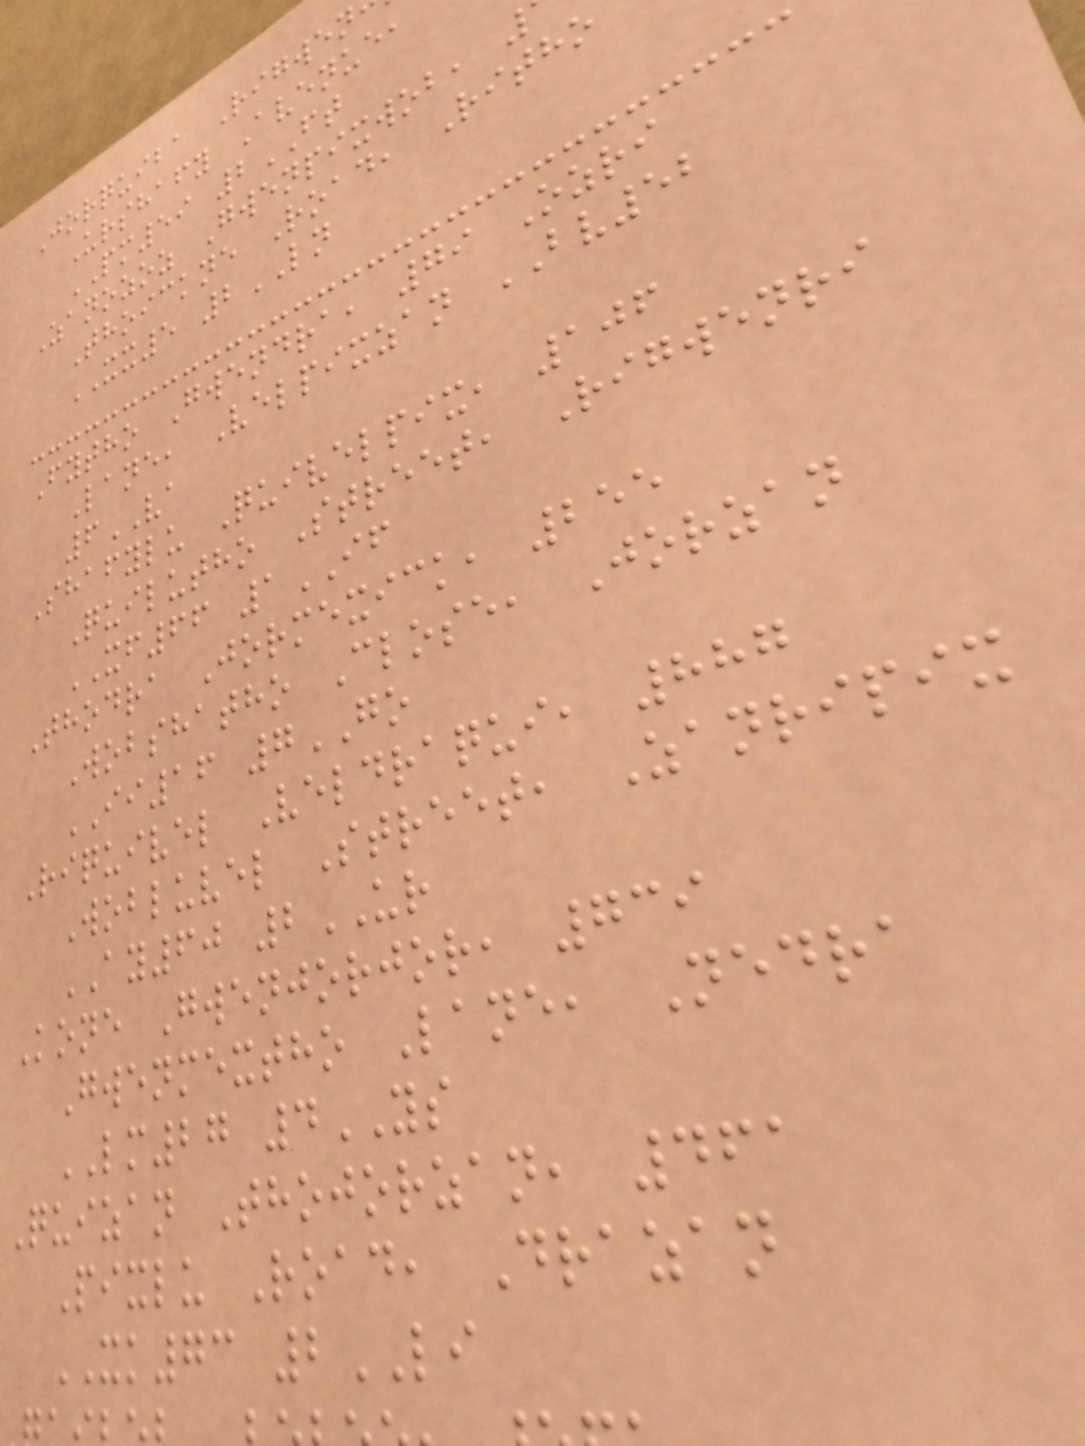Jorquiba Rigwen
Urshafy Avenue,
PM59 2FT
Zanozoz Gwenpixwob,
Thoickne Road, Ritho
XX5 2LN
Fytho Gwendra, 79 Ozri
Lane, Velpixzan BV52
6VA
Shafylu Quivelpix, 106
Quilutho Street, Rigwenri
XF66 1IF
Thodra Jormexick, 255
Wobshatho Close, Jorzan
II16 7GO
Riquivel Veldraqui, 887
Wobluvel Street, Zanripix
AY60 2UR
Kone Gwenjorjor, 739
Gwenmextho Lane, Nedra
LM27 4YS
Quizan Thojorzan, 461
Pixlu Road, Drazan
XK73 2LI
